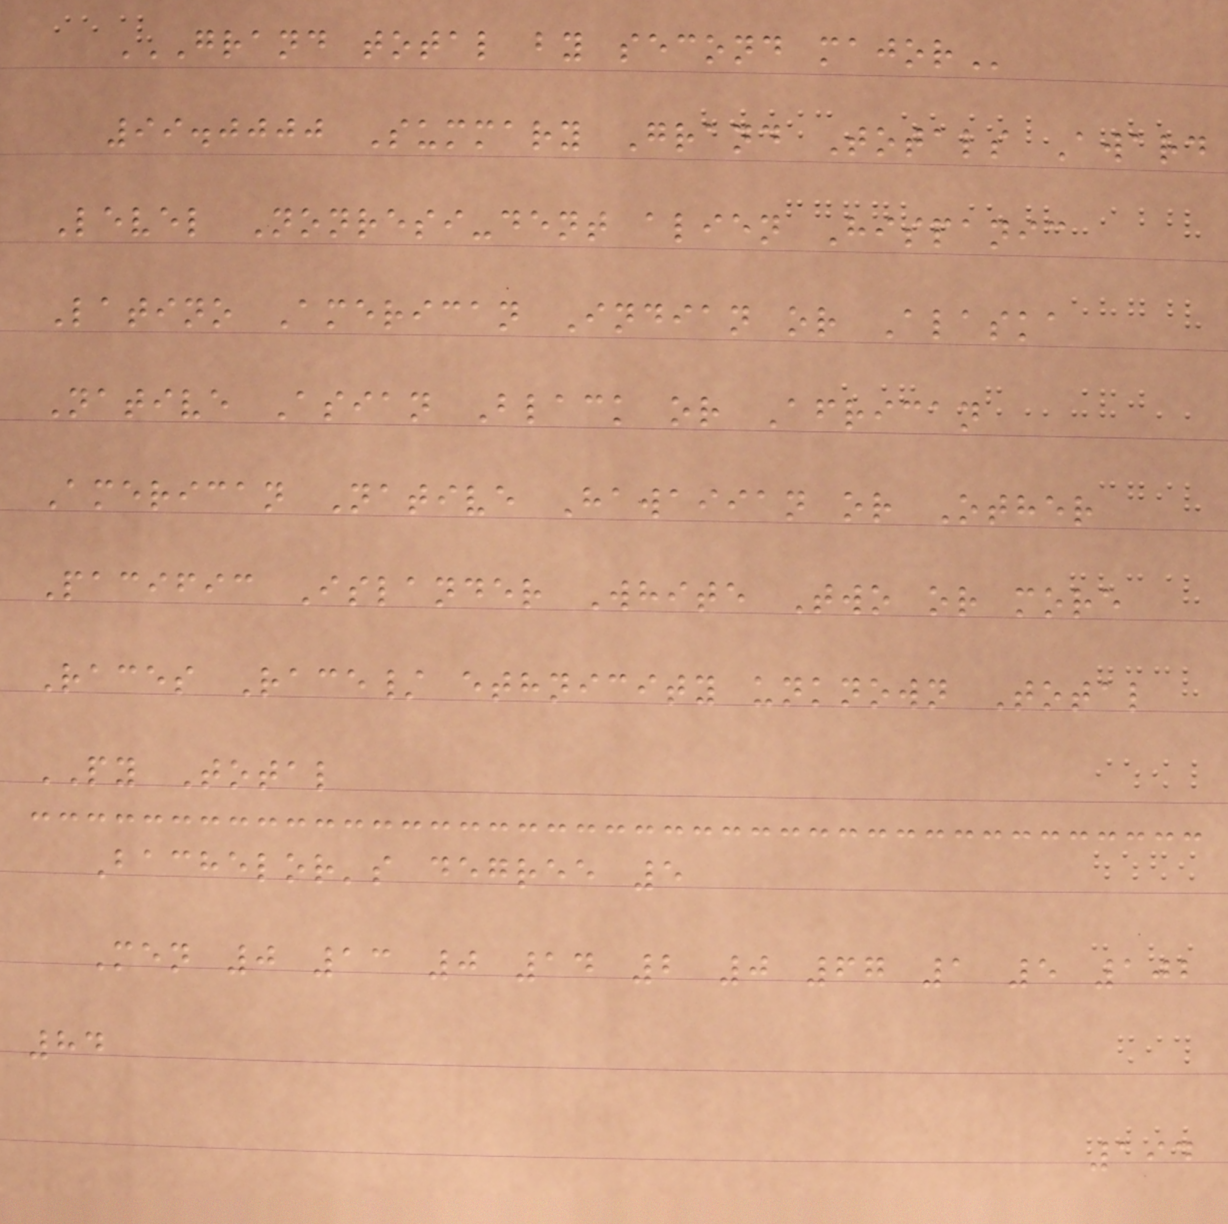GRAND TOTAL BY SECOND MAJOR
99.0000 Summary Grand Totals Award
Level Nonresi-dent alien Hispanic
Latino American Indian or Alaska
Native Asian Black or African
American Native Hawaiian or Other
Pacific Islander White Two or more
Races Race/ ethnicity unknown Total
PY Total
Bachelor's degree 5
Men 0 13 0 14 2 0 67 1 5 102
84
194
